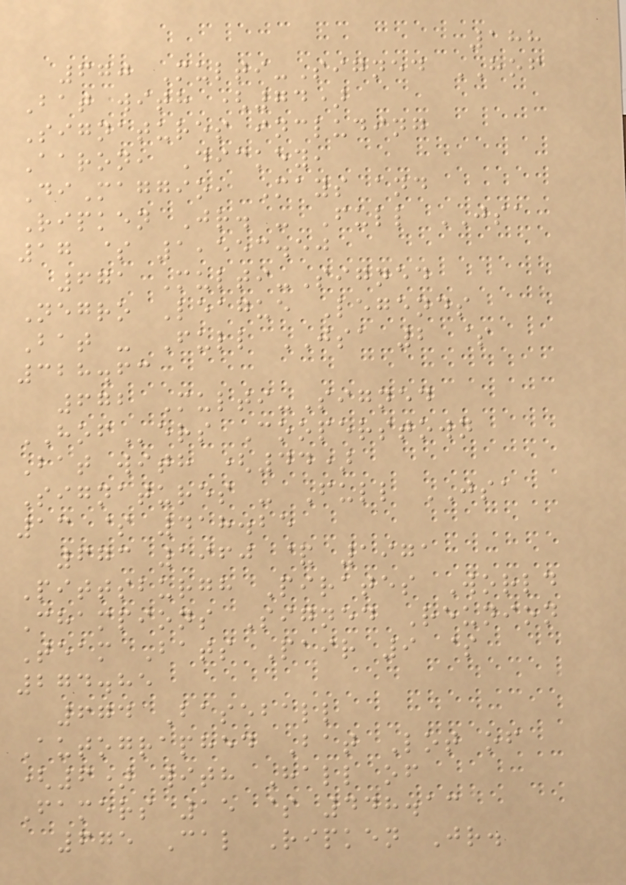188
670 Multi-Signed HOF
Bat with (74)
Signatures including
Aaron, Dickey,
DiMaggio, Mays and
Ripken Jr. - Full JSA
17 $ 1,553.50
671 Multi-Signed
Negro League Legends
Bat - Full JSA 2 $
328.63
672 Multi-Signed
HOFers Cooperstown
Bat with (44)
Signatures - Full JSA
13 $ 418.25
673 1960 & 1971
Pittsburgh Pirates World
Champions Signed Reunion
Team Bats Pair 9 $
274.85
674 Baseball
Autographed Bat Lot of
(6) with Hall of
Famers 15 $ 448.13
675 Cal Ripken Jr.
